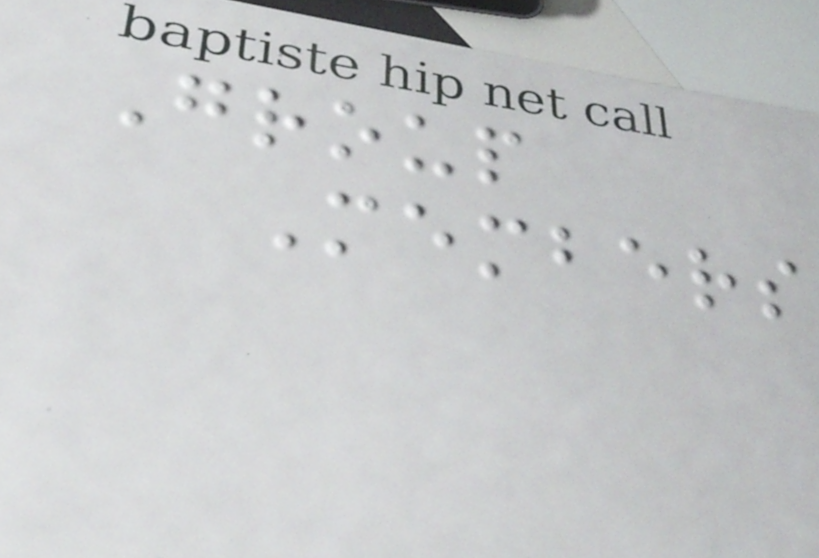Group
Members
